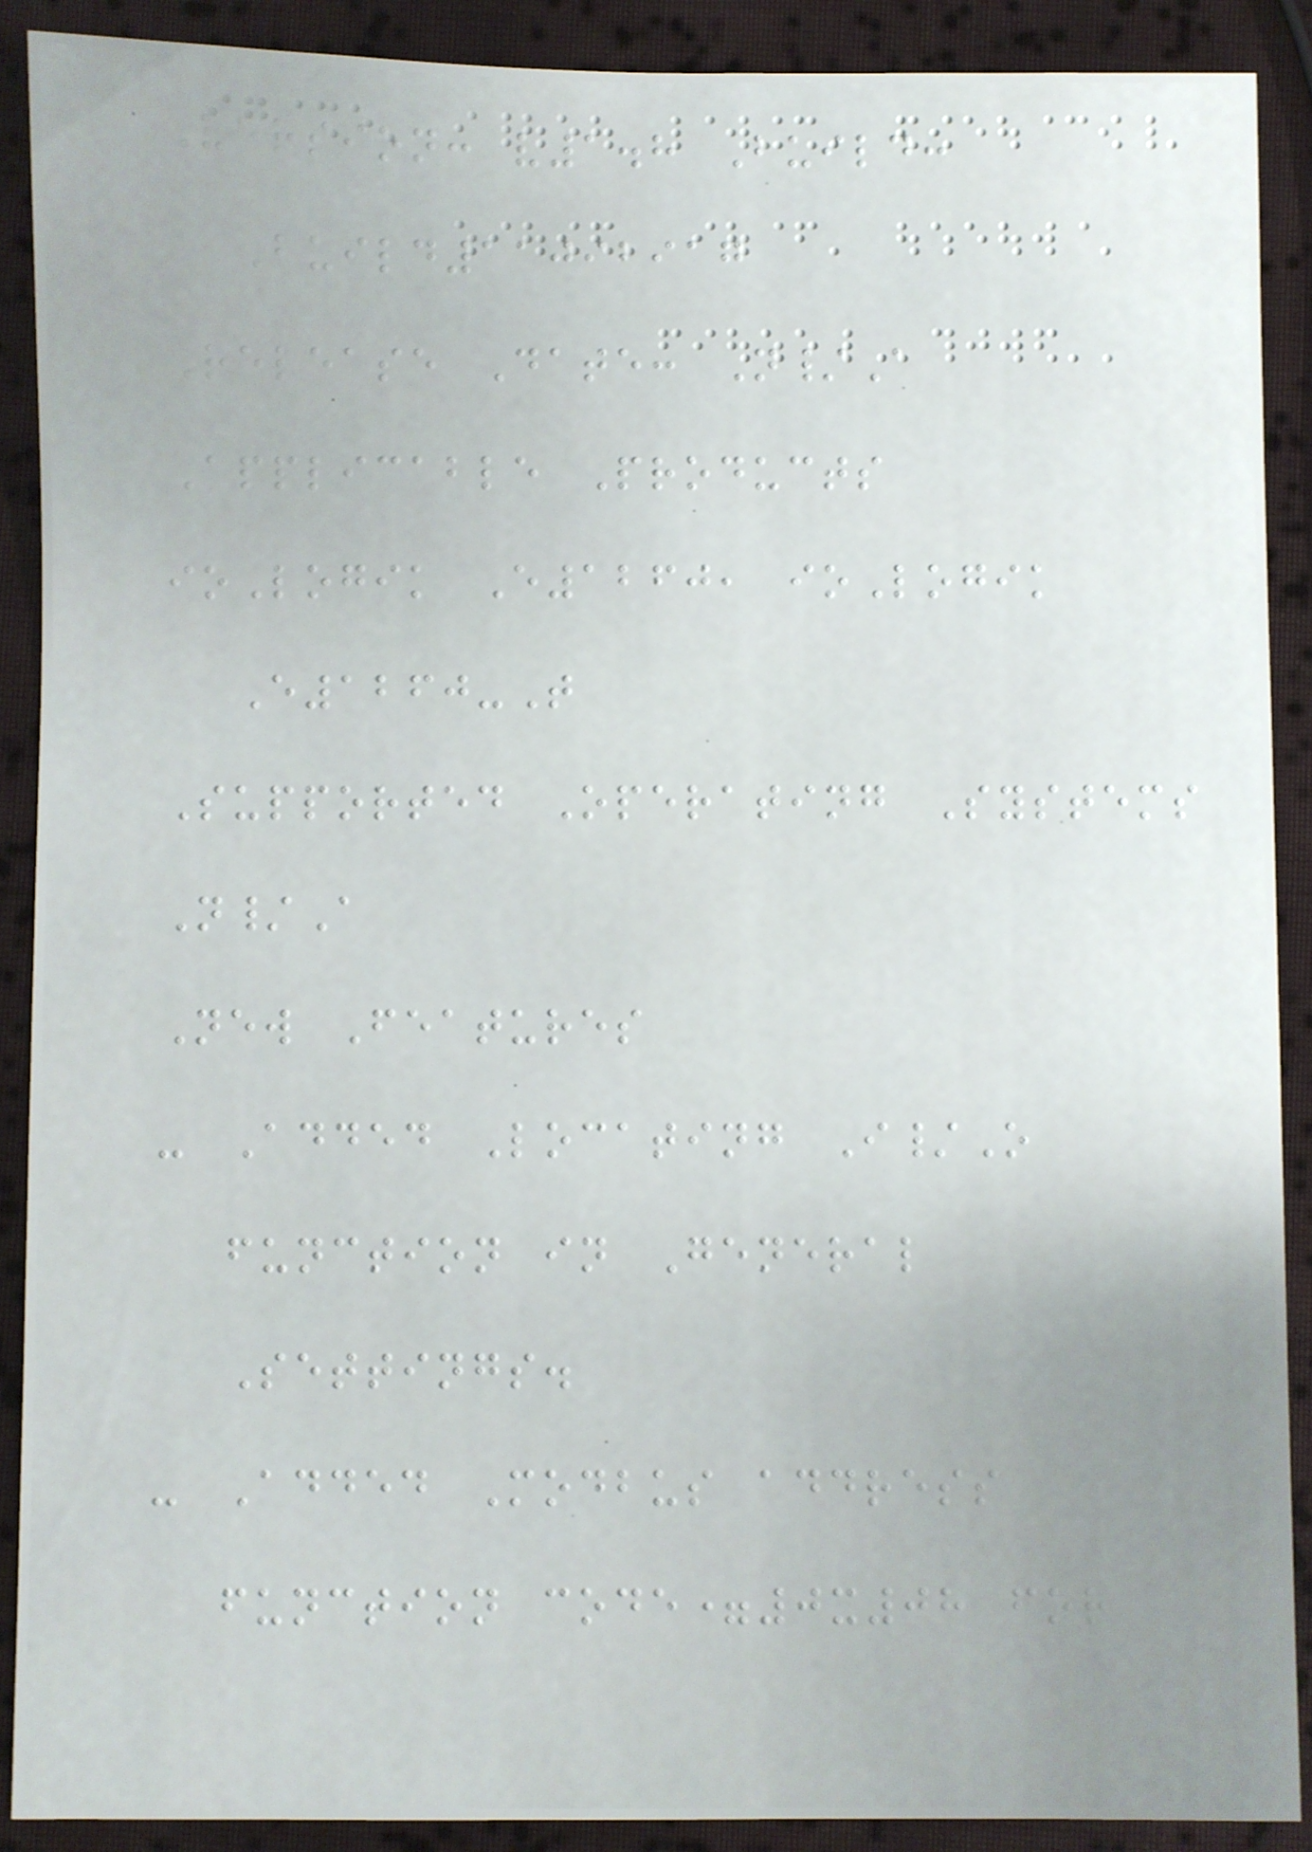Version: v1.8 Build:
Build11092917
Release Date: N/A
Applicable Products
ioLogik E1260, ioLogik
E1260-T
Supported Operating Systems
N/A
New Features
- Added Locating I/O
function in General
Settings.
- Added Modbus address
function code=0x08 for
